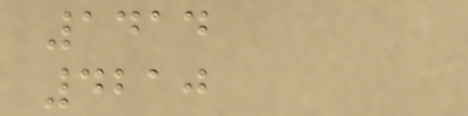1414
4210
